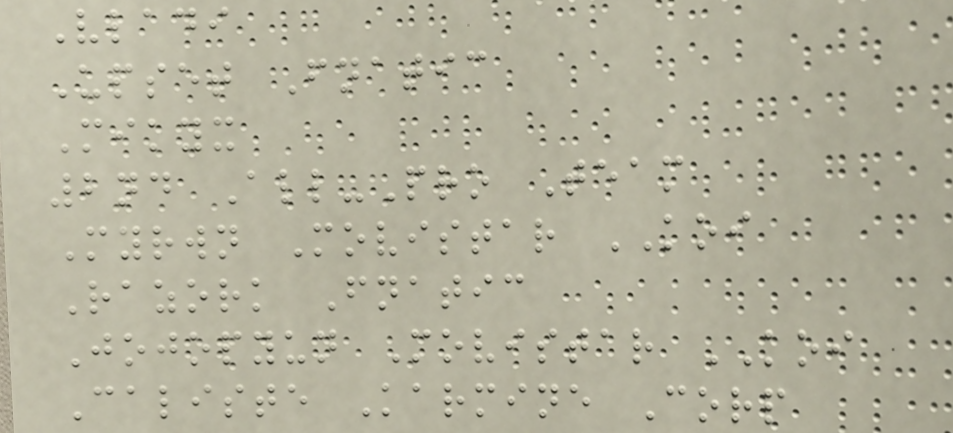Vladi
Upset Fnatic
Mikyx
2nd All-Pro Team
Myrwn Movistar KOI
Razork Fnatic
Jojopyun Movistar KOI
Caliste Karmine Corp
